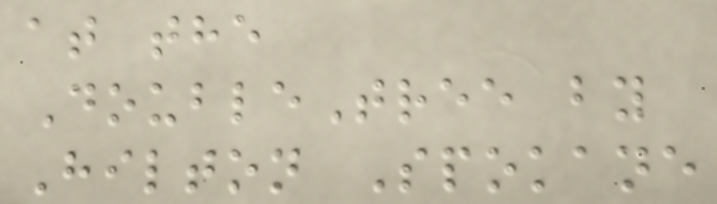at the
DoubleTree by
Hilton Spokane
